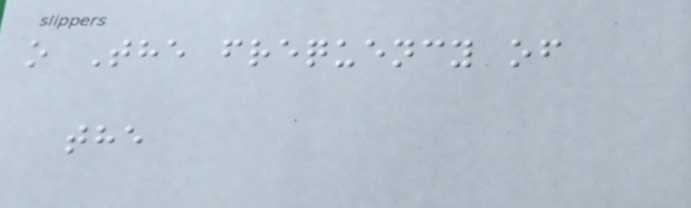o The frequency of
the
